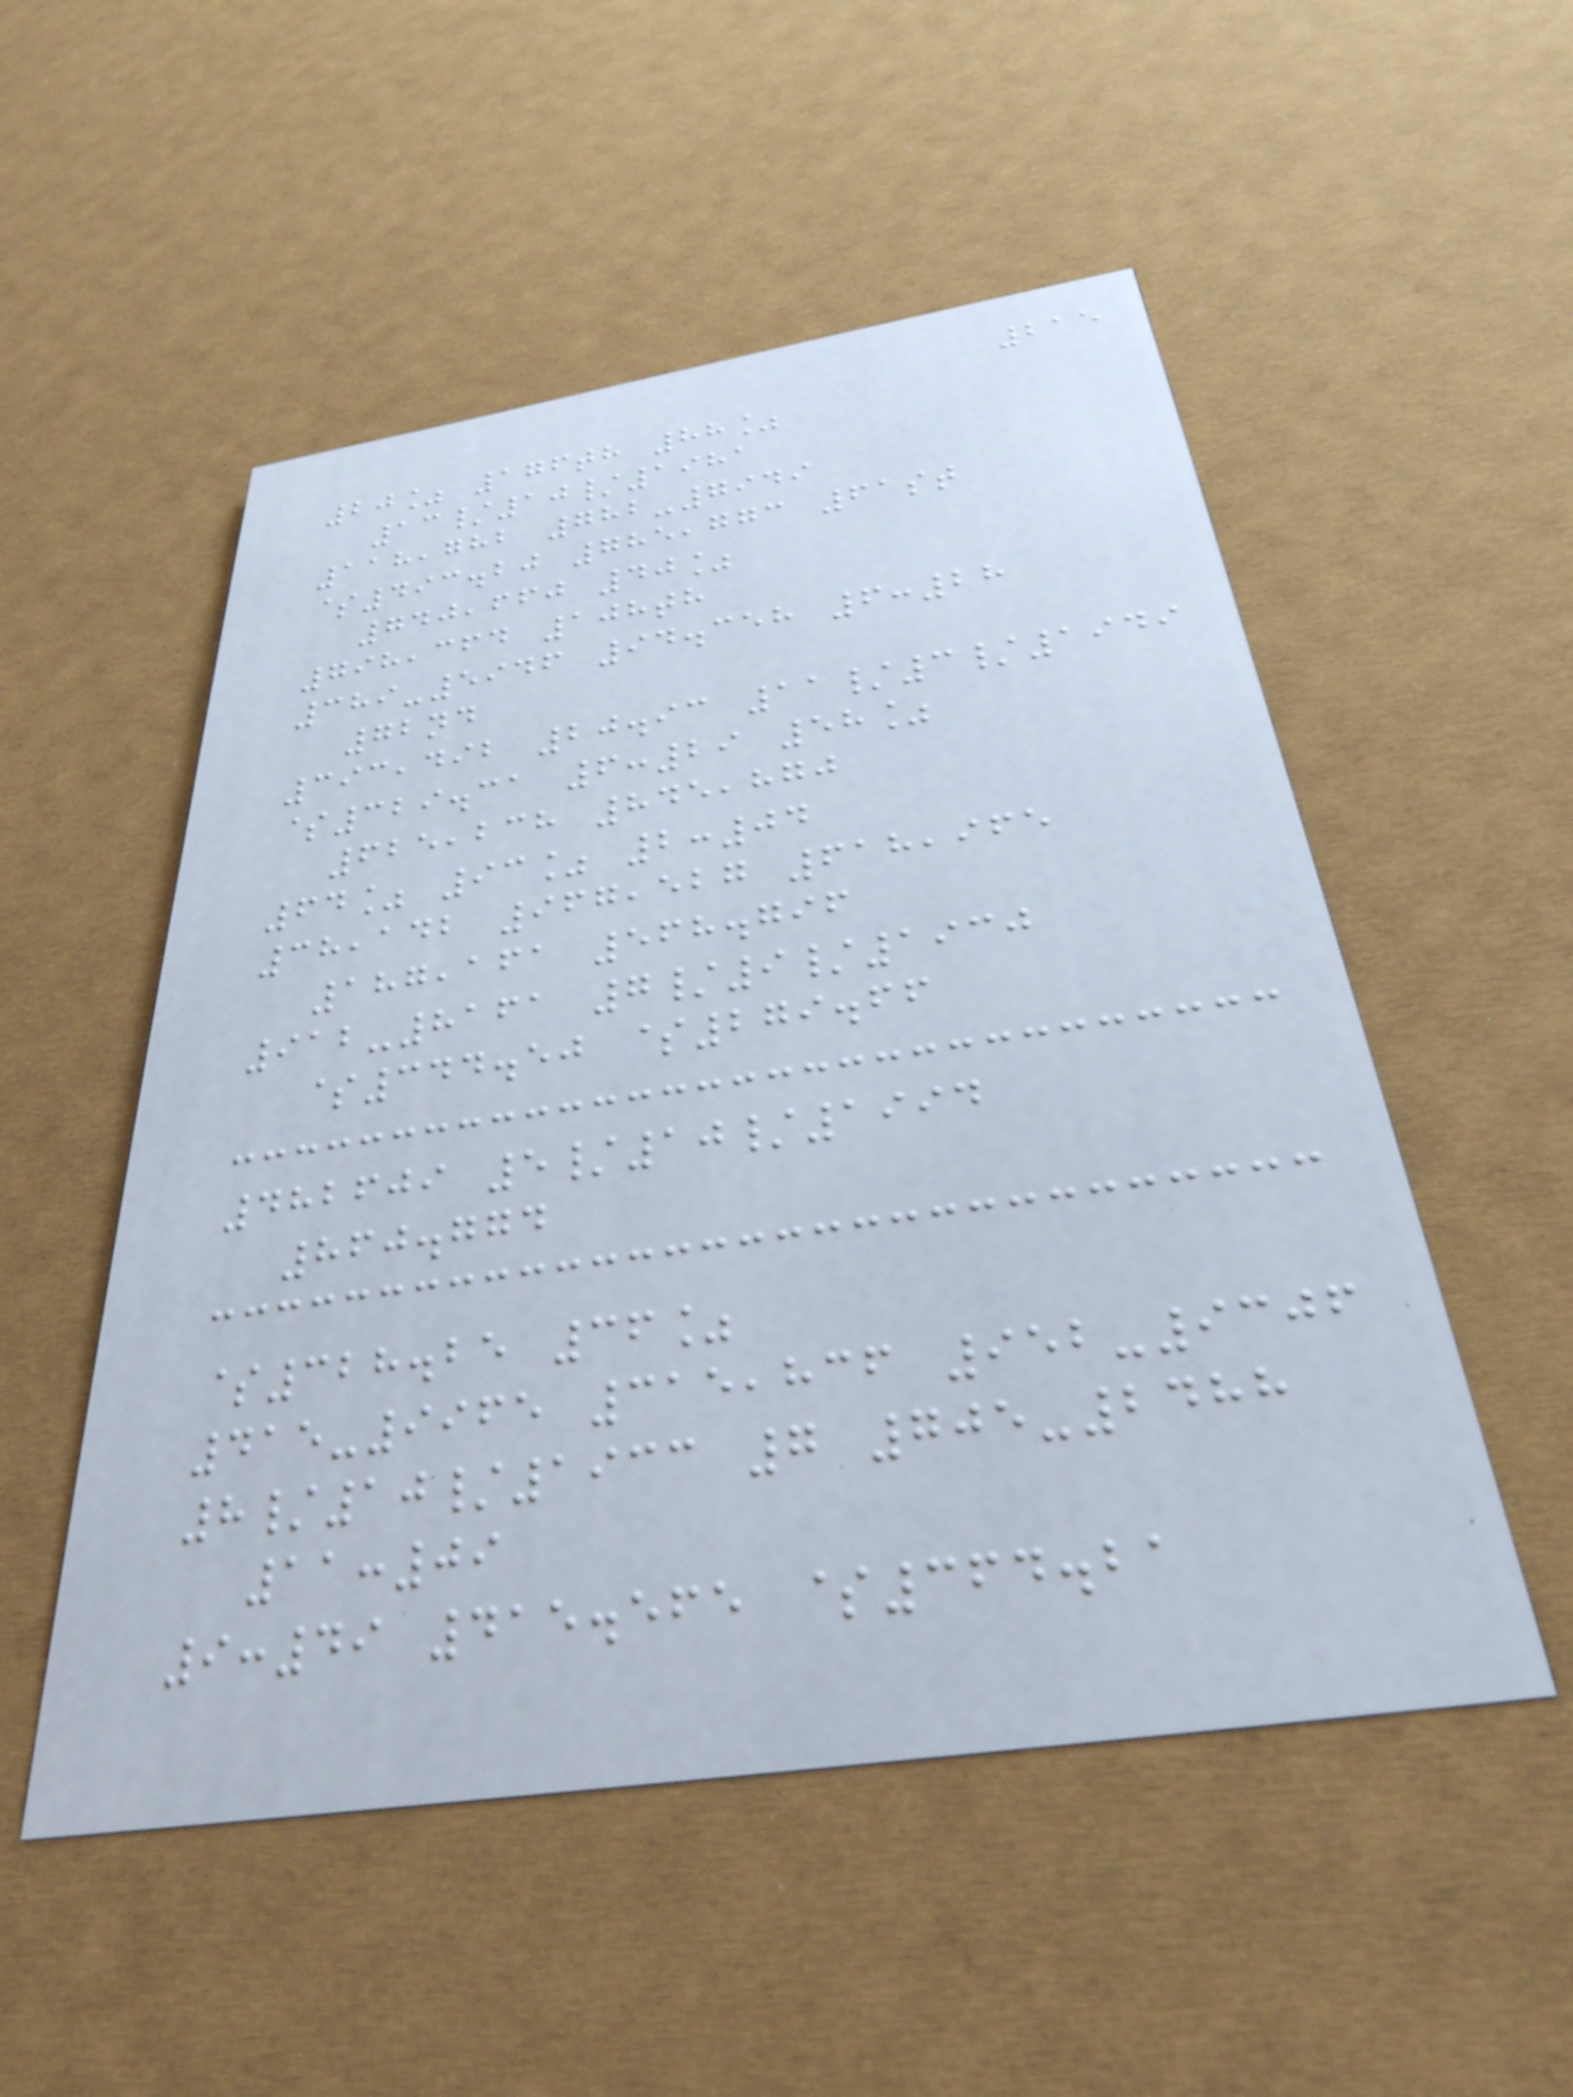215
20% 176th 88%
13/10/1981
118,782 782-7949
$493.20 785,773 61st
740,660 40%
798,364 108th
389-5946 94.358 6:28
72nd
393,492 20.93 11/3/1949
$329.31 6:29 58%
625,238 845,870
64% 93% 2:04
38,142 967,527 618,965
187,161 568.796
912-8161 7/9/1930
$344.50 $279.66
482609 5/10/1994
860.774
$328.25 36%
415-9965 315,836 952-9306
8/10/1933 7 705-2488
11:09
9:49 415.565 $364.21
